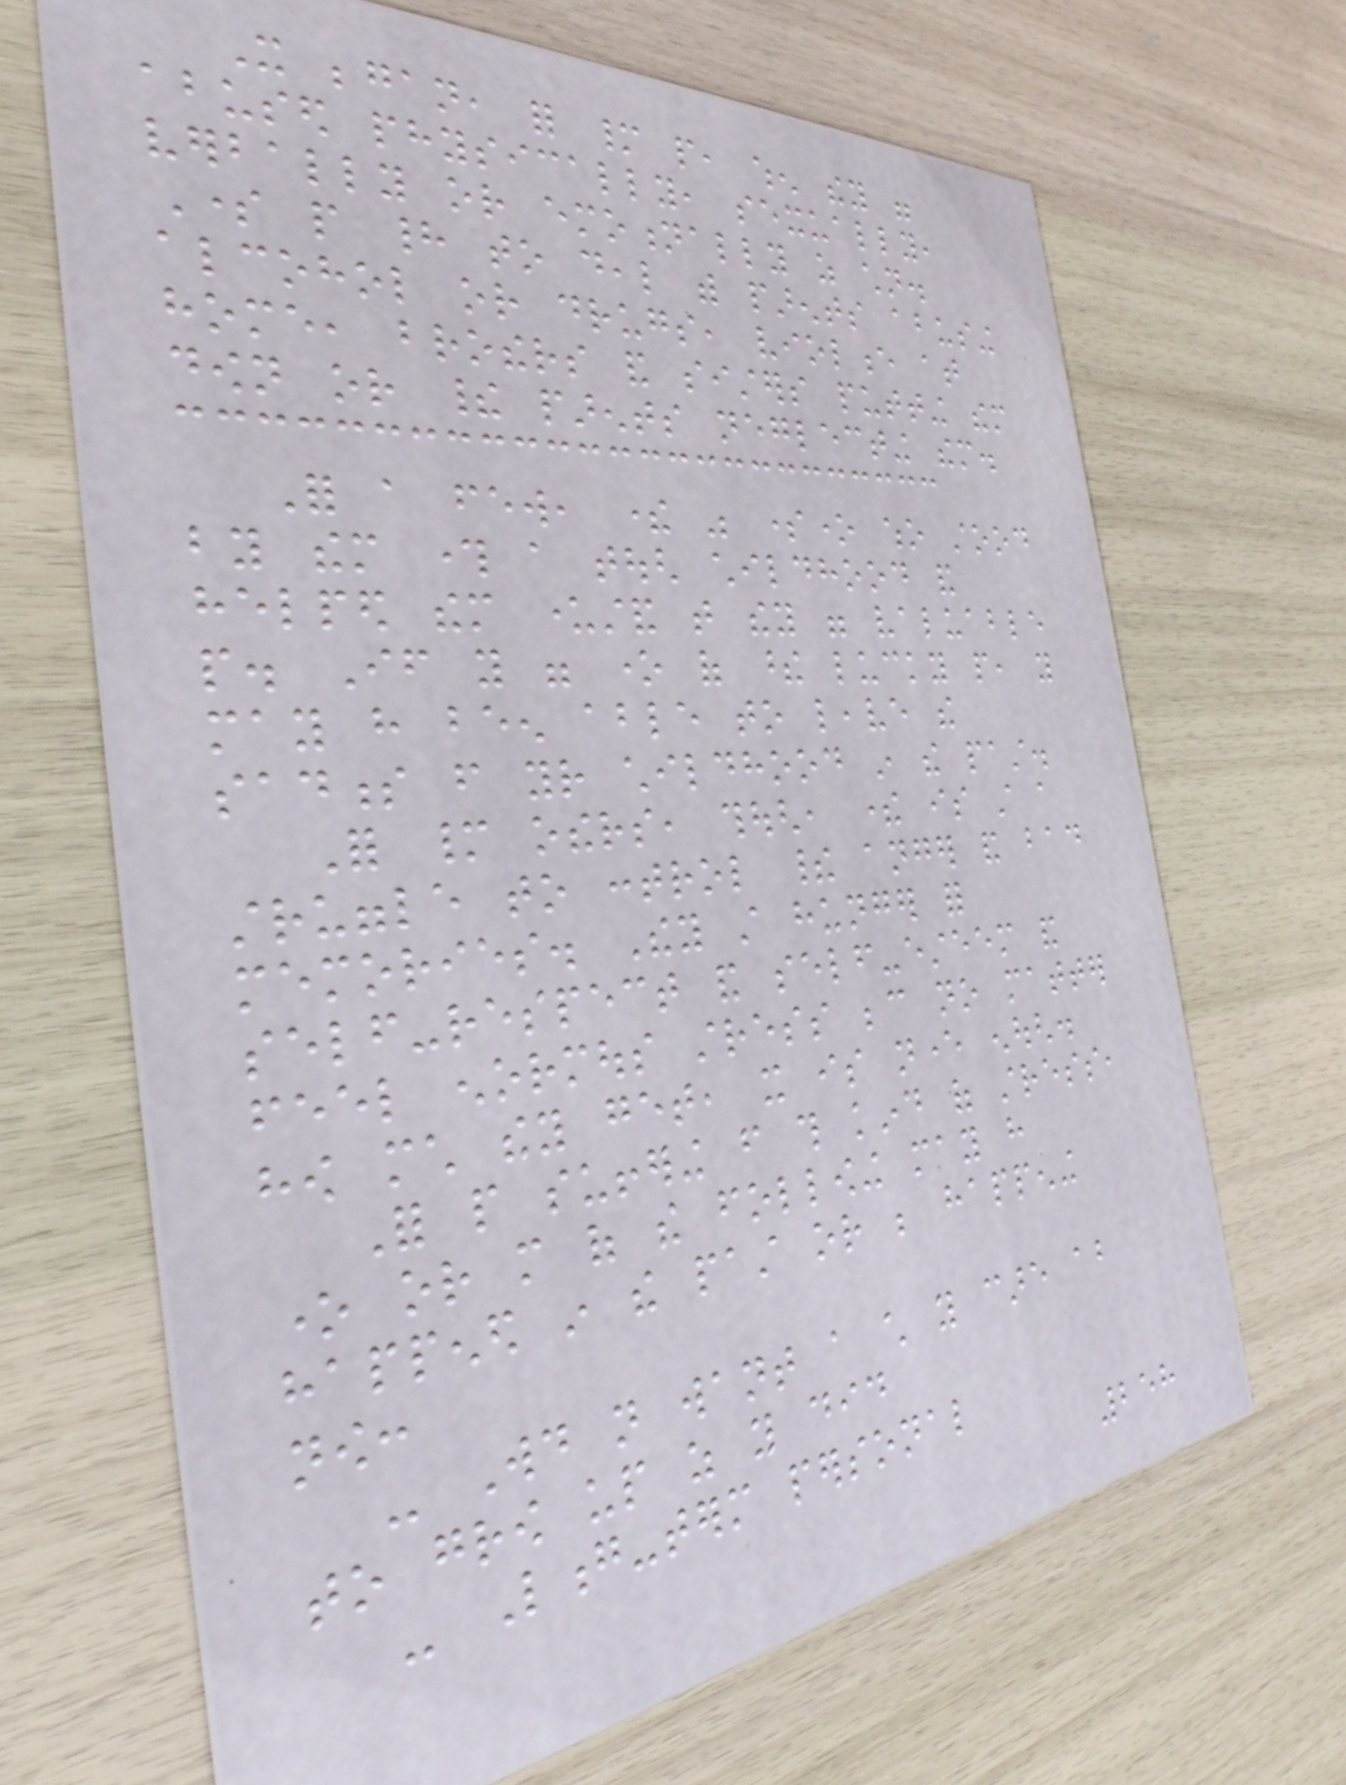It began, for many people, when they were
abused physically, sexually,
verbally or emotionally as children.
Some people had to deal with parents abusing
alcohol or drugs, violence at
home, brothers and sisters putting them
down or their parents neglecting them.
For a few, there was someone who stood
by them through a tough childhood and
helped them understand that they were valuable
people. If you were one of these lucky people, you
may have been able to leave the
sadness from your childhood in the past.
For many others, though, there is still a
struggle to control their anger and bad
memories. They still hunger for
self-respect and self-esteem and
feel enormous stress because no matter
how much they get, it is never enough.
For people suffering from this kind of stress,
one or more of the following may have
happened in the past or be happening
now:
- Would not want a child you care about
to grow up as you did
- Long-term personal
258
